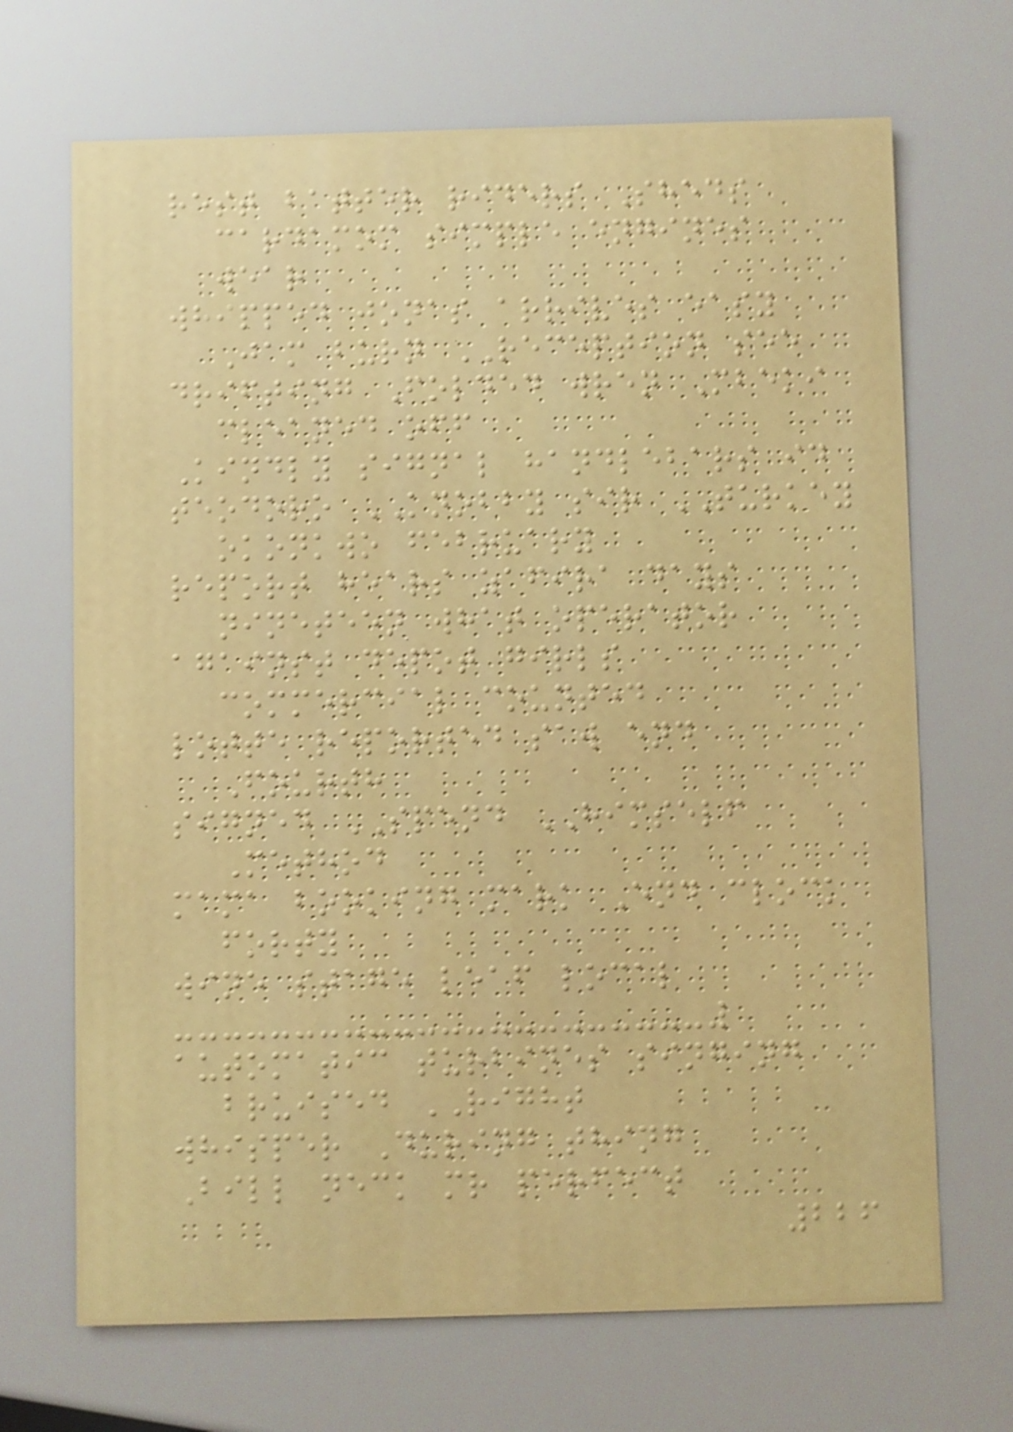rest batter riders Sheds
cardamom simple engines
wear
whipped jonas arrives easy
Jam burn RECEPTION see
drifting Folded wren Mbeki
cleaned off
Kindly signal handlebars id
teodoro KNOBBY sir TURKEY
okonkwo february
report hears zafira days
nineteen what operator
against depot girls
commercial counted
lotte reported saw end
Fourth
signed SPEND HIMSELF
Method
mama booking mark End clock
forty
wine stage leaf local
automatic turbines singing
bruised RIGHT
whisper During thing
Bill neck mr perfect
226
